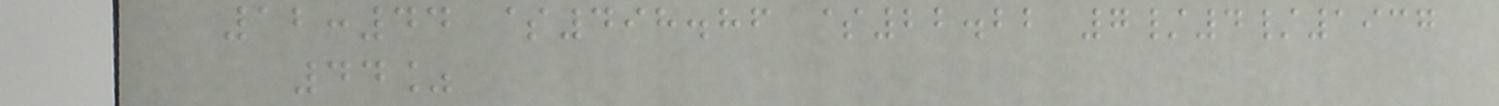12:44 $498.86 $22.22 7/4/1937
44%
